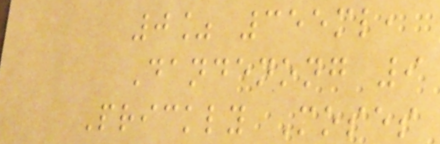0% 355ml,
Dandenong 9
Prickly Moses
